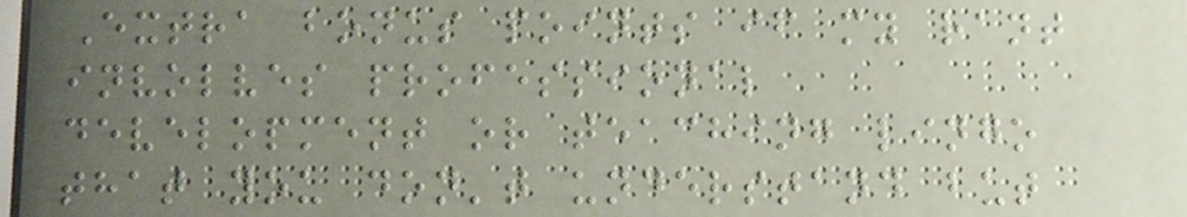Extra bonus points if my rant
involves professional
development or teaching lingo
that you don't understand but
